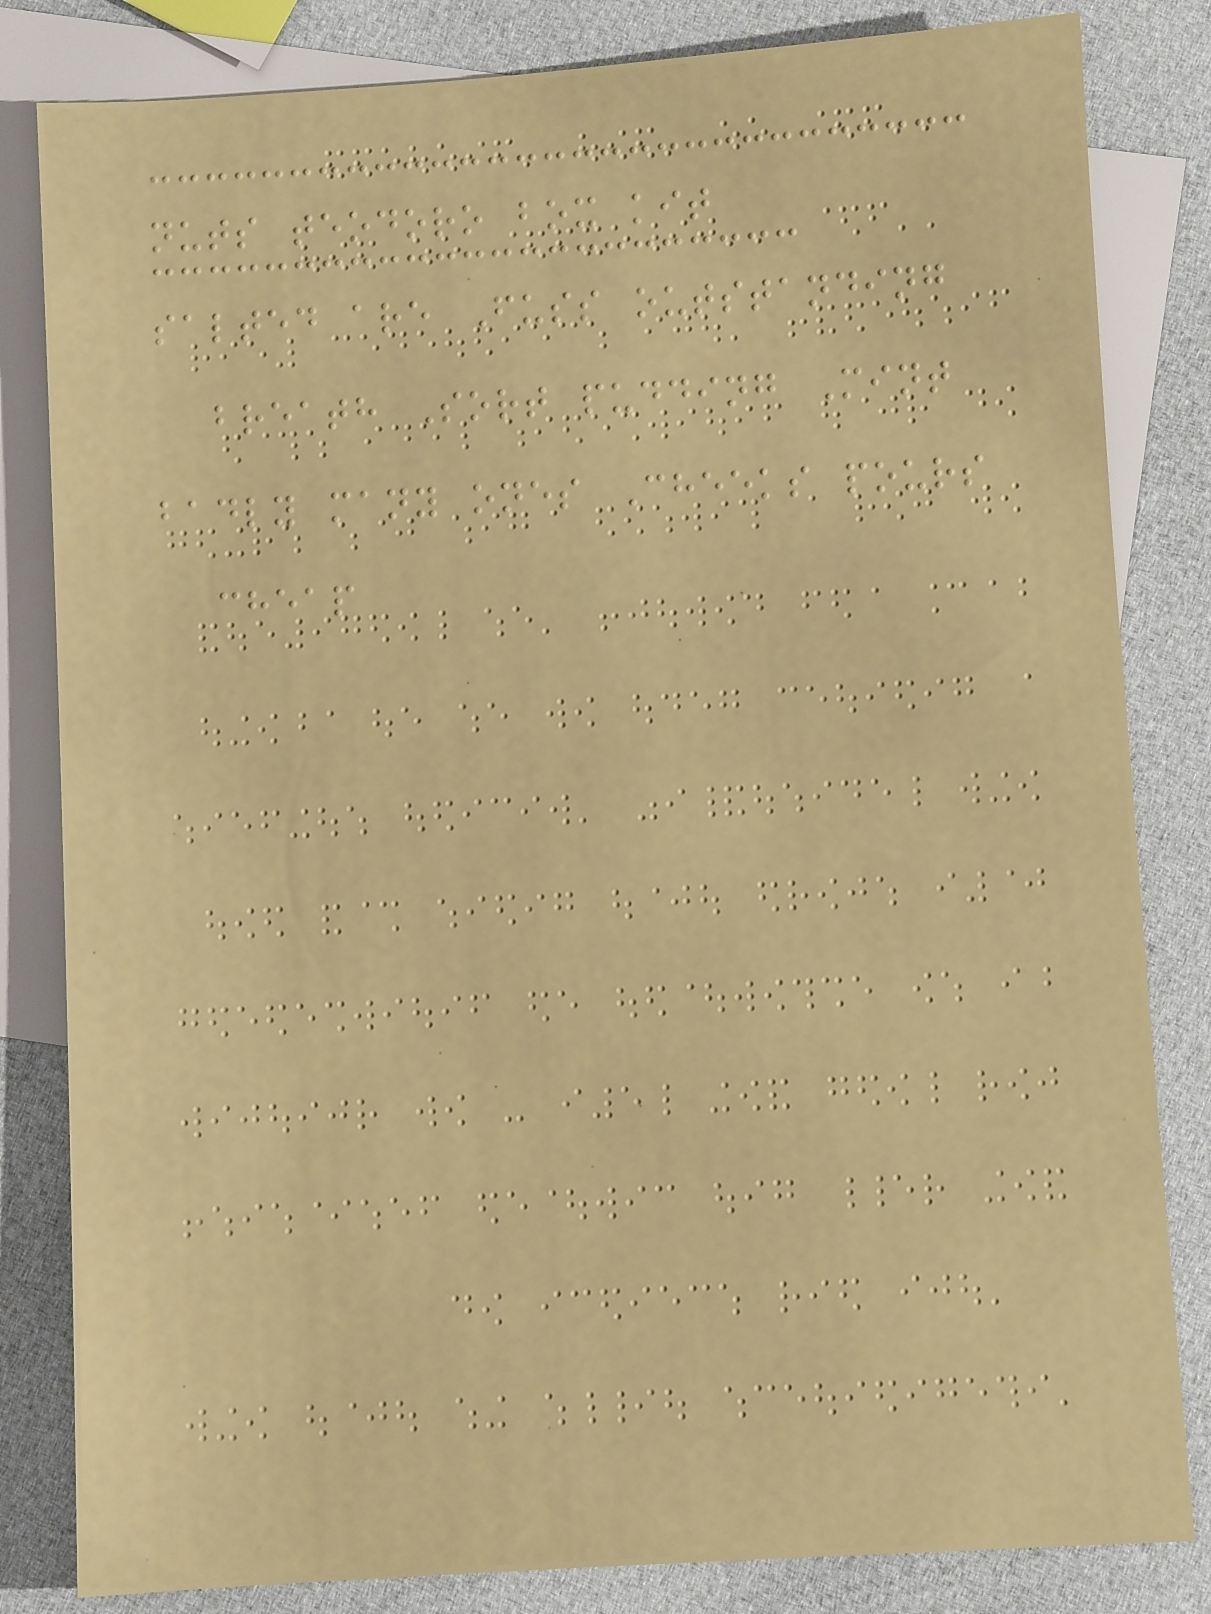nuts teodoro box kit
salted are Fuss outstanding
breath Sort pudding Mint
badly many ones Cheeks pours
cheap
